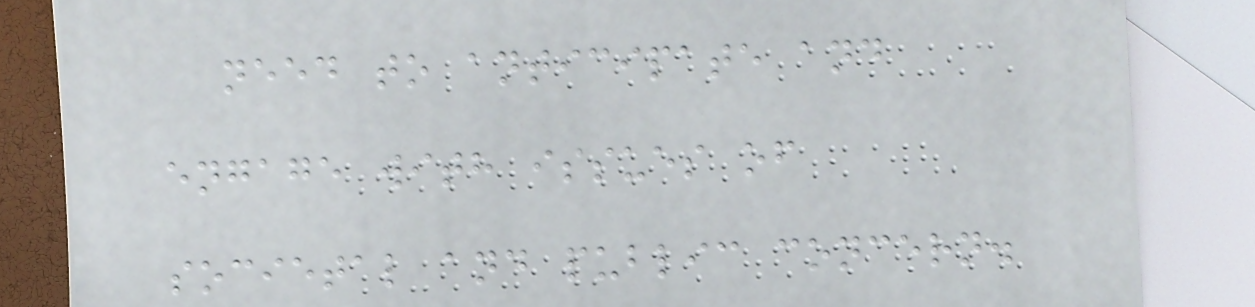need to anticipate and
engage with issues of
societal and public concern.
